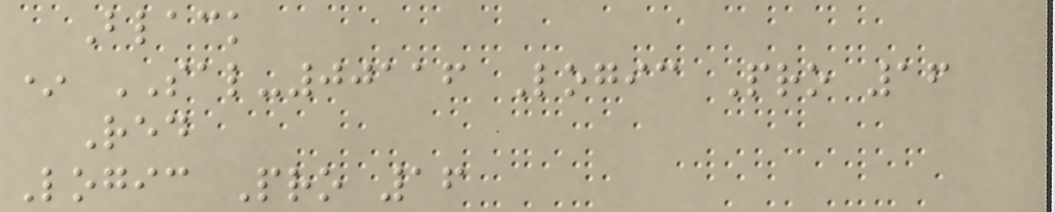Black
* SAL-00116 Logic Pro 16
Red
Logic Pro 16
